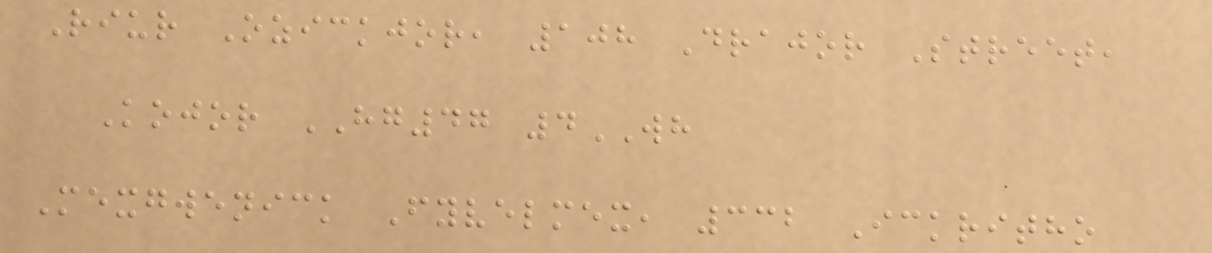Riur Ozickjor, 108 Drajor Street,
Kojor HG47 4WH
Mexgwenick Fyvelmex, 332 Ickritho
